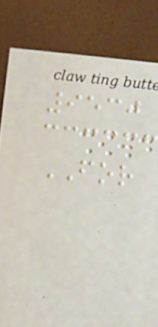9530
FOR
